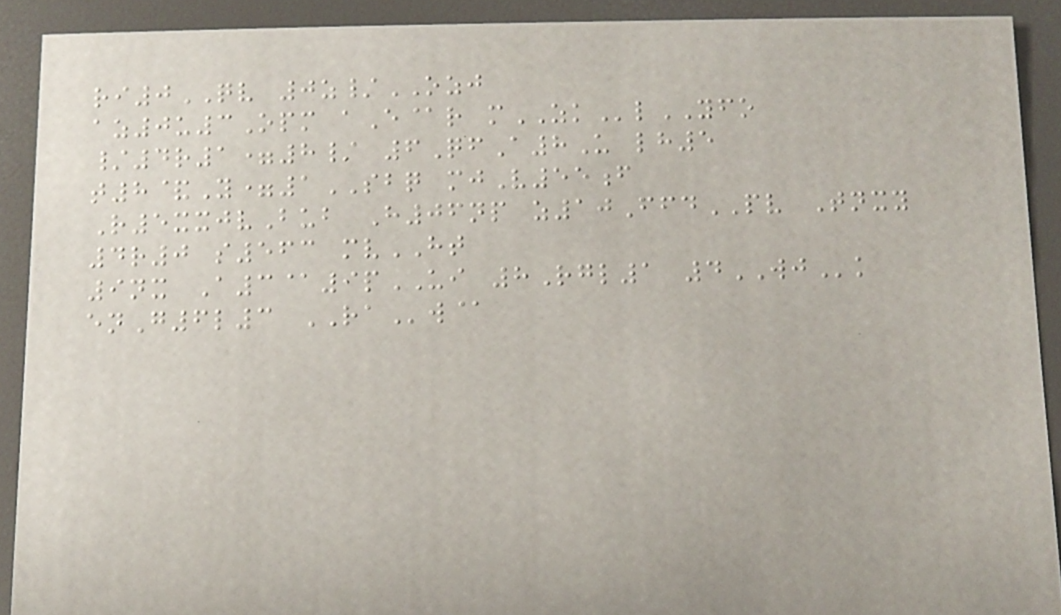ri0QV 0z/OZJ
az0u3Opm aE@r mZKlYFO
/4r1=8/ 6QfA8U lh5
t8&Y=1SBQ mjV55f
R5xxjvBub H06np z10FfdPV Tnxy
4r0 s563 mvHT
9nx A3@9pUI 8Rgl1 4WJk
enG6l3 RAw@
